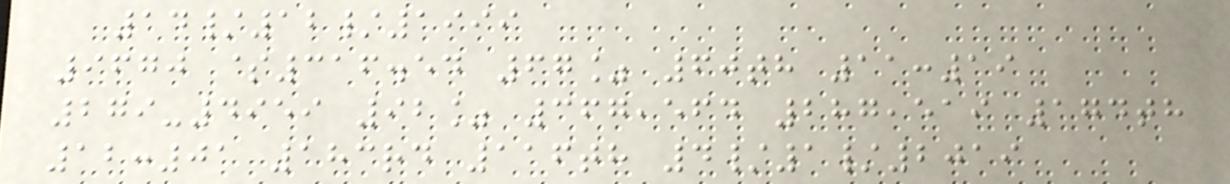14/12/1999
9670 $316.54 67% 60th 11:19
279-4959 92% 367,564 287,519 174th
12:01 183rd 116th 4/1/2019
